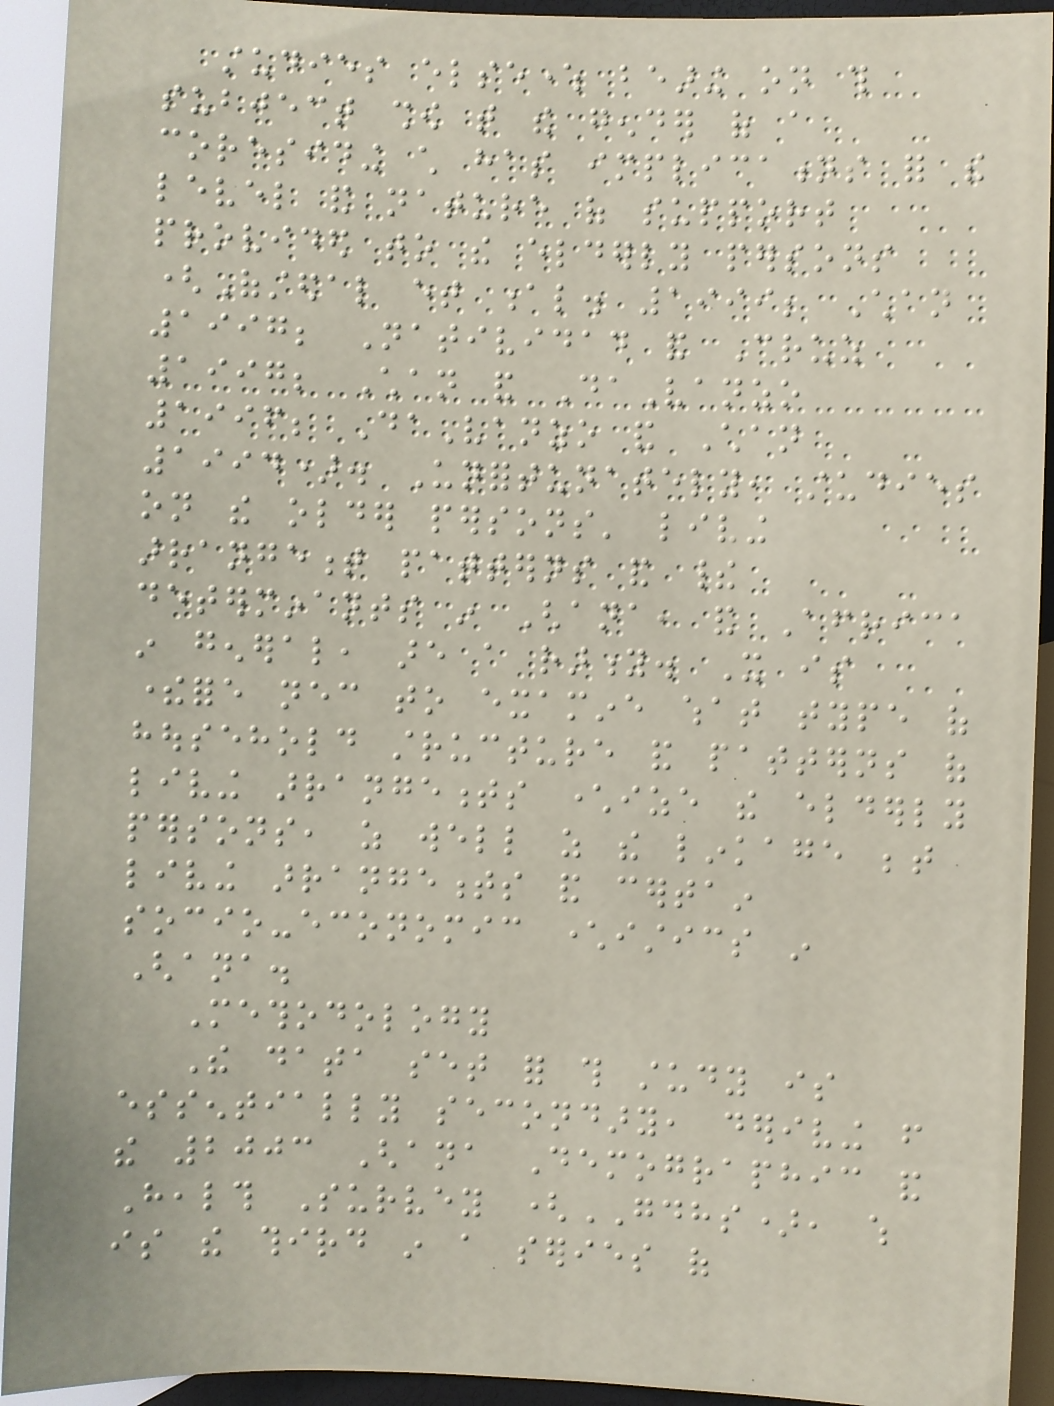studies elsewhere bearing on this
subject show that the gender of a
coresiding child has implications for the
level and nature of support
provided to the elderly persons
(Ofstedal et al. 1999; Chan
1997; Natividad and Cruz
1997; Chan and DaVanzo
1996; DaVanzo and Chan
1994). Unfortunately, studies
on the older persons' living
arrangement patterns and their
determinants in Ghana, and Africa
in general, are a rarity. It is
therefore necessary to examine what type of
household structure and patterns of
living arrangements characterize the elderly
persons, as well as the linkage between
living arrangements and certain
socio-economic characteristics in
Ghana.
Methodology
The data set for this study is
essentially secondary, deriving from
the 2003 Ghana Demographic and
Health Survey (GDHS), which
is the third in a series of
